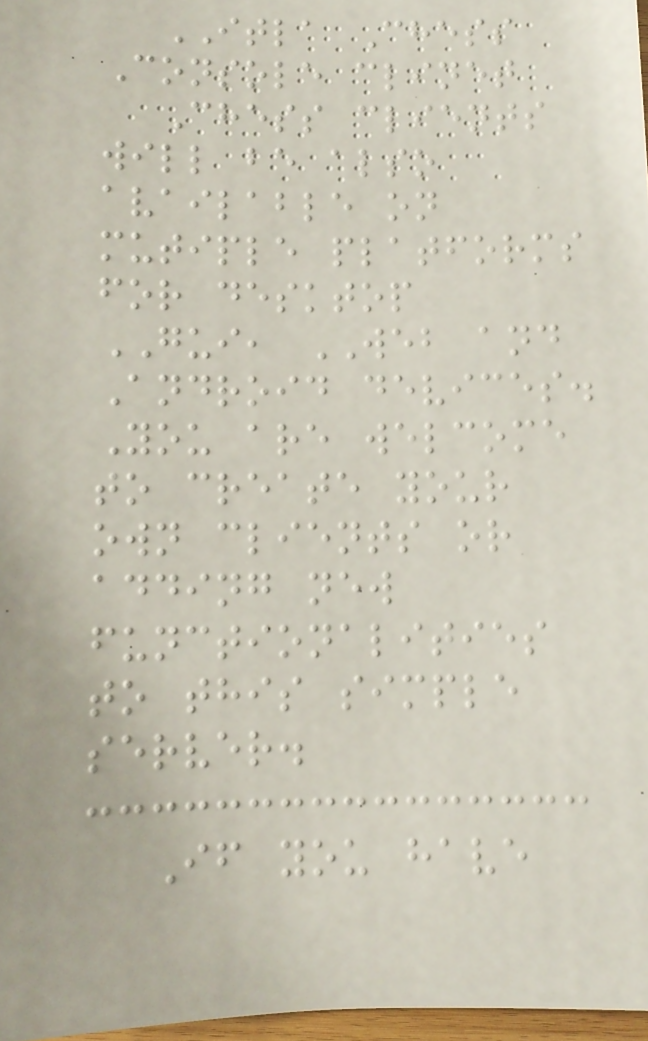ITLA Chess
Console clinet
Chess clients
will be also
available on
mutiple platforms
for desktop
GUI, WEB and
Android devices.
You are welcome
to create your
own clients or
adding new
functionalities
to this simple
server.
If you have
